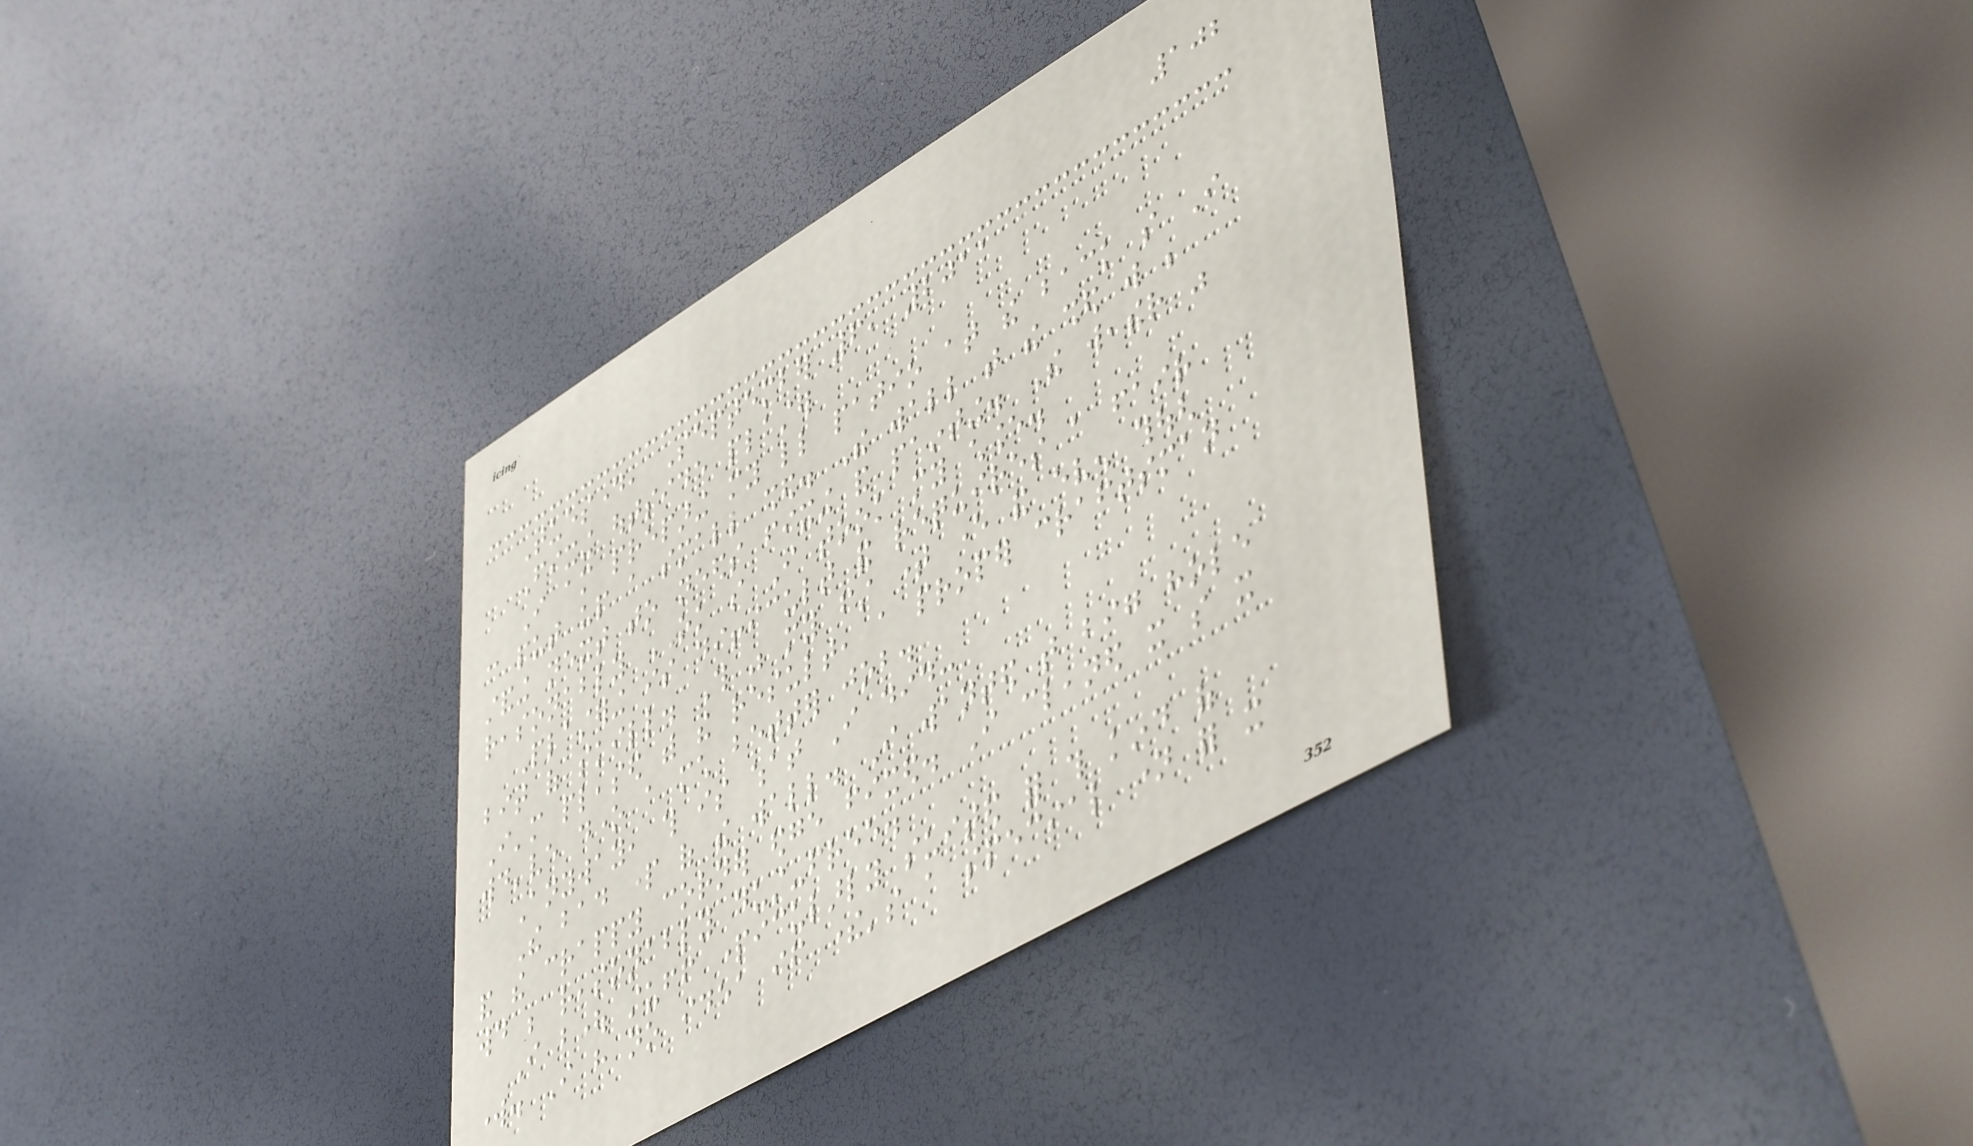102
Tuesday, September 6, 2011
Fixing outside plaster
I am preparing my little patio at the back so I
can put up a small shed. The wall that the shed will be
standing next to needs fixing and painting. The weather was
reasonably OK so I took my chance.
Plastering is difficult and requires a fair
bit of skill. This was my first time ever and even though
I'm pleased with the result, a proper craftsman
would've done a much better job.
Anyway, this is what I did:
The bad part of the wall. I wanted that big hole
and the crappy corner edge fixed. I cleaned it so it
would be reasonably dust-free.
I bought stuff particularly suited for this kind of
work. I have no idea if there's a special name for it
